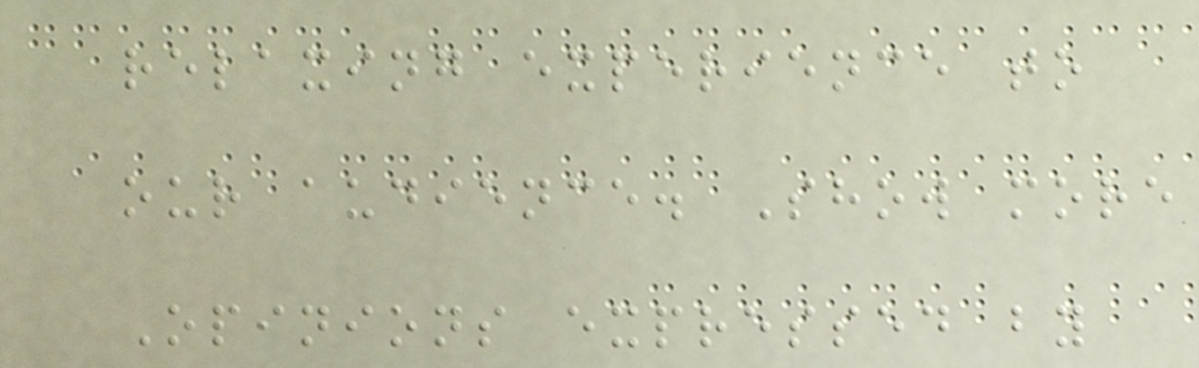relaxing experience to
our audience. Show more
Opinions expressed by
